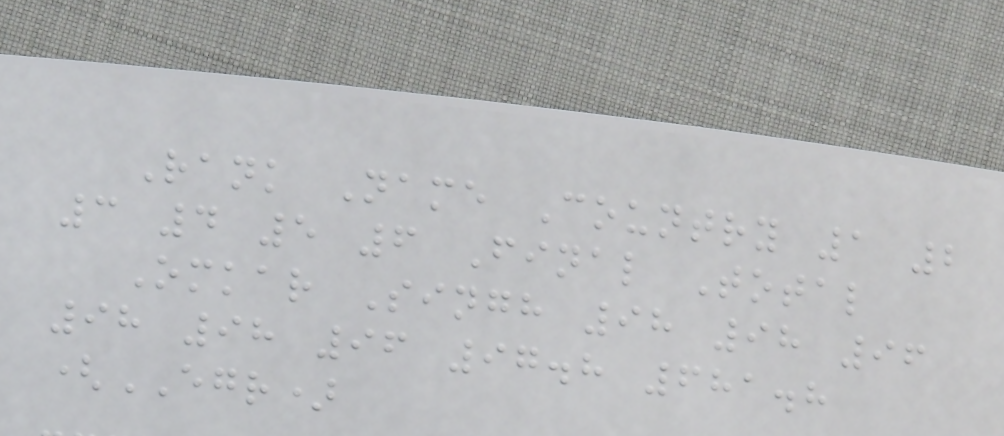Rank Name Country 1 2
3 4 5 6 Final Total
Omkar Singh 98 98 96
98 98 96 97.8 681.8
(EGR)
